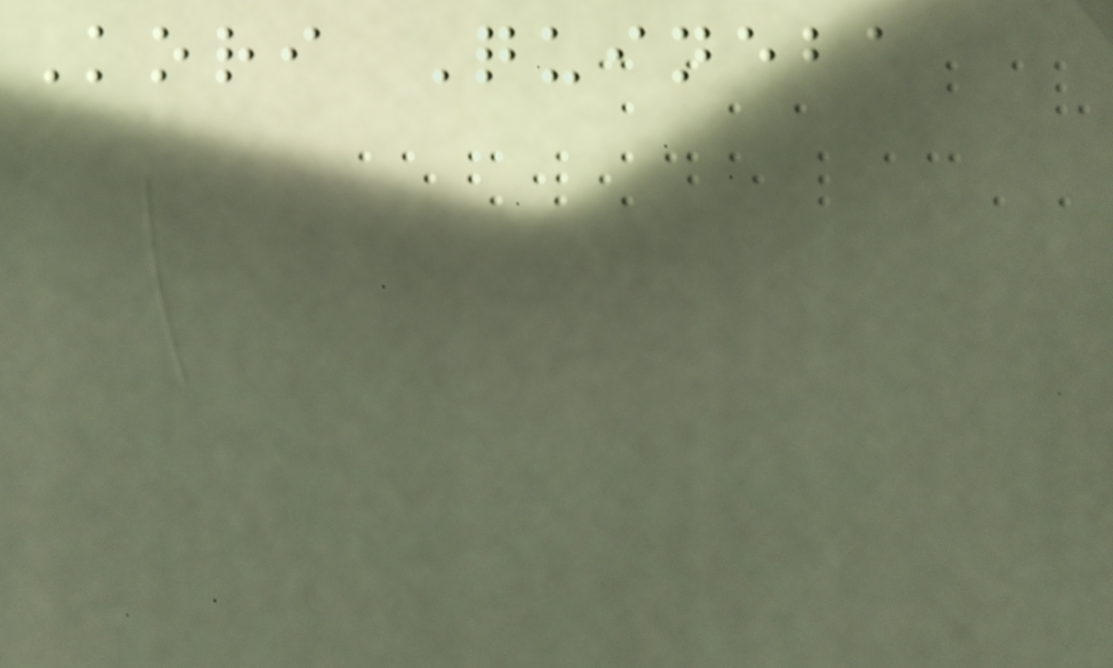Kori Quineba
